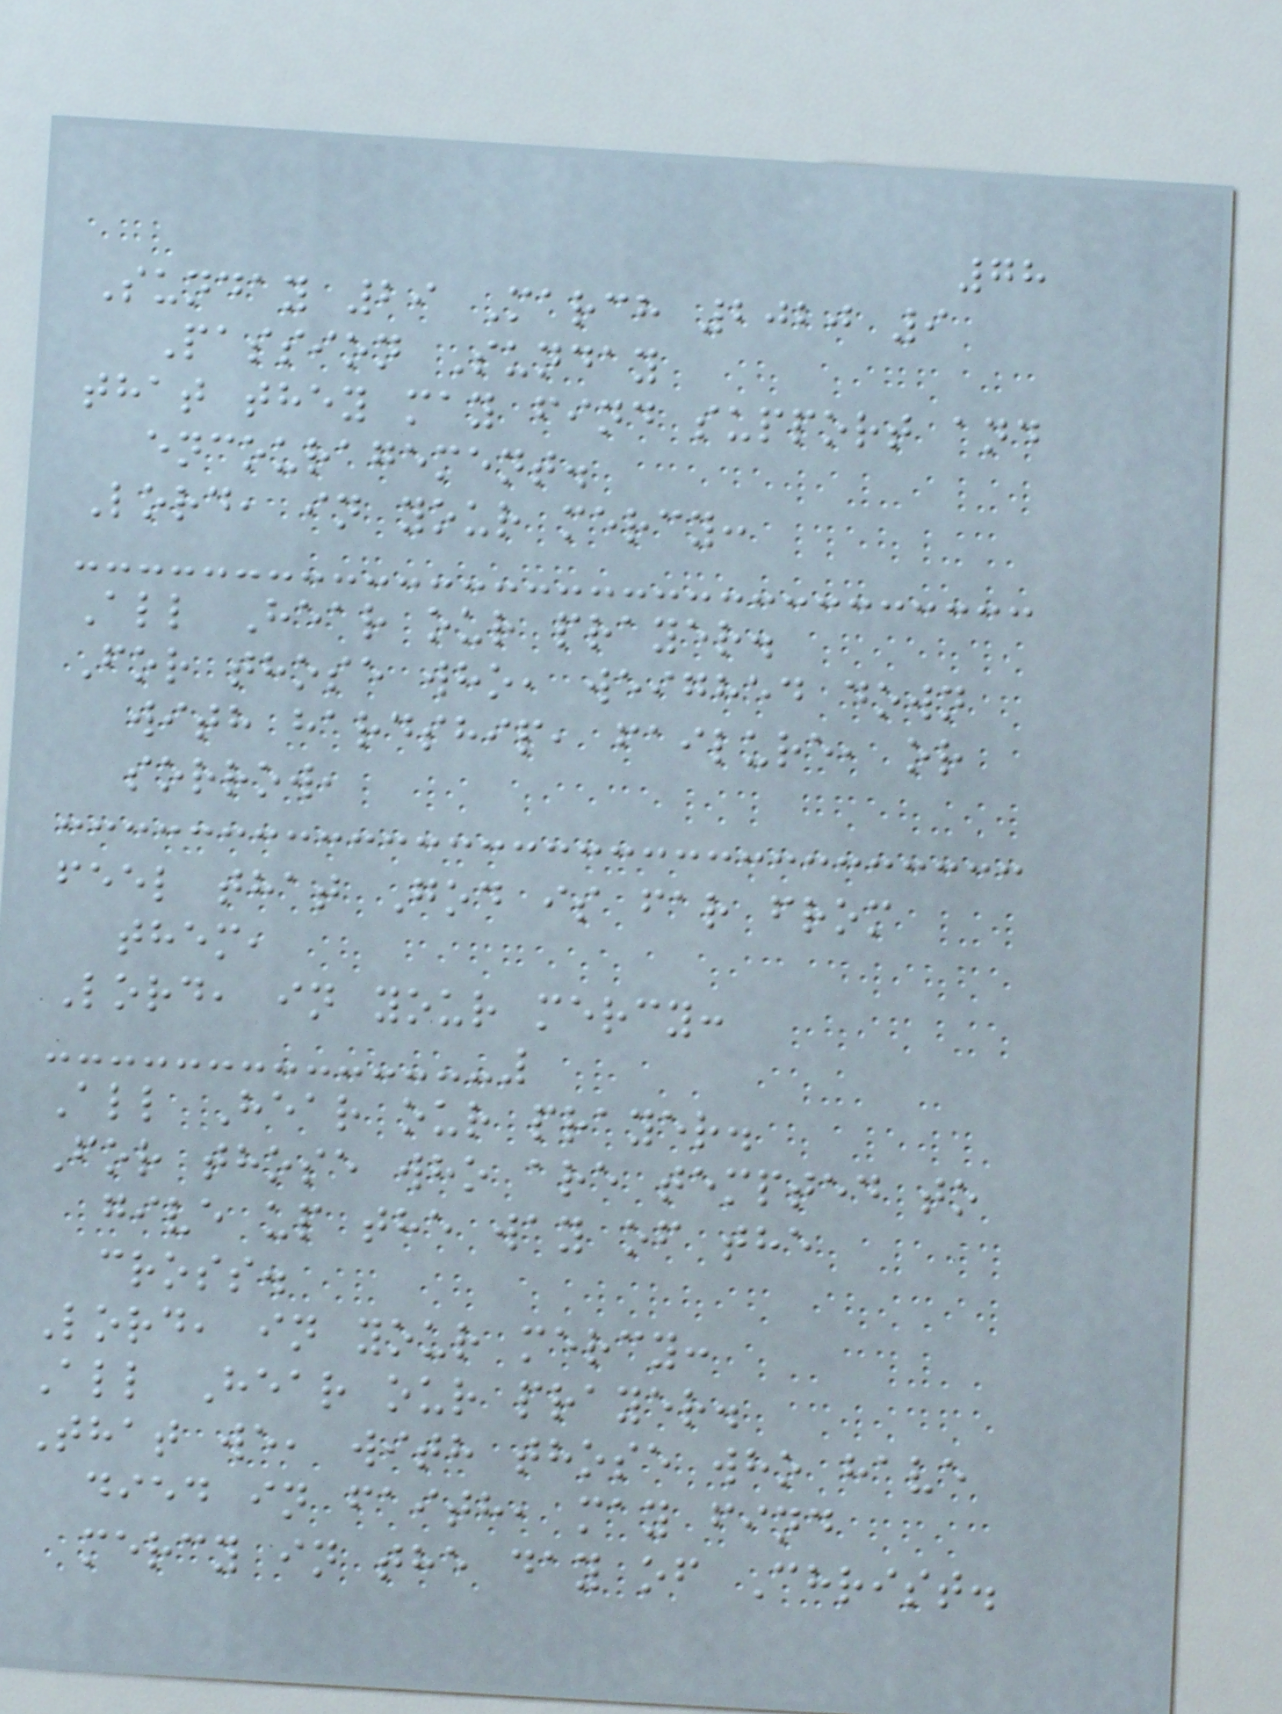78
Sunday 29 March 2020 9
Passion Sunday
that they may find support and
encouragement.
Lord, in your mercy:
All Hear our prayer.
For those who, weighed down
with hardship, failure, or
sorrow,
feel that God is far from
them,
Lord, in your mercy:
All Hear our prayer.
For those who are tempted to
give up the way of the
cross.
Lord, in your mercy:
All Hear our prayer.
That we, with those who have
died in faith, may find
mercy in the day of Christ.
